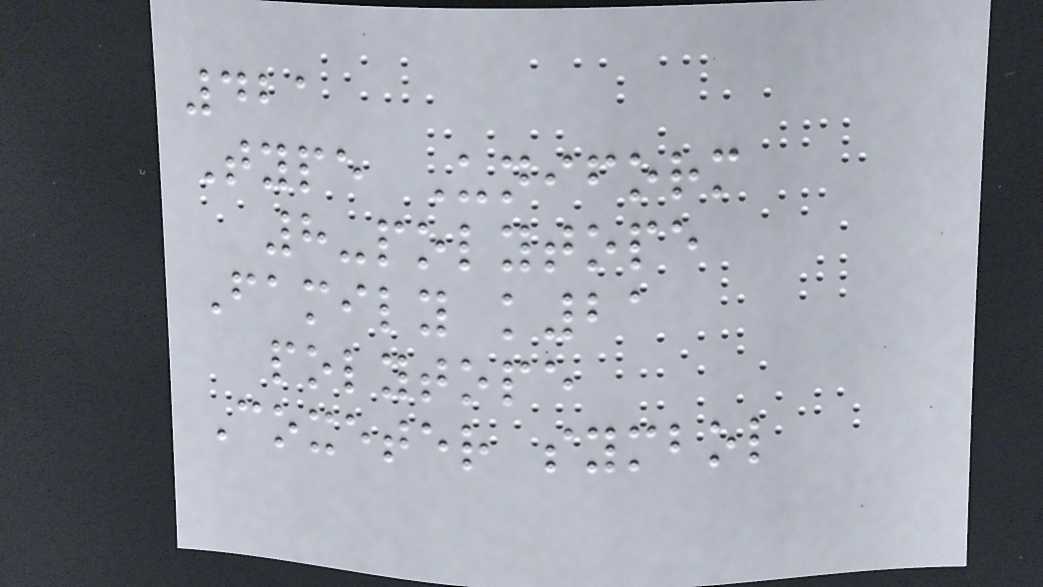421
Type Uniform
8-polytope
Family k21
polytope
Coxeter symbol
